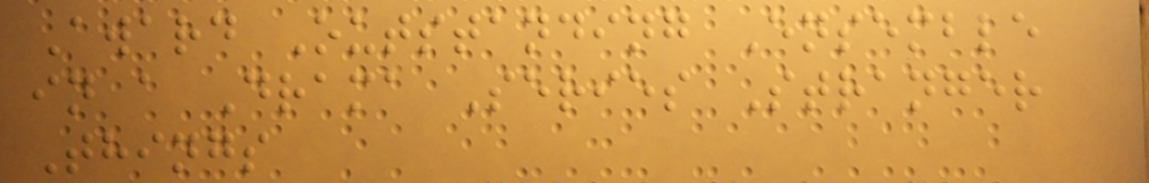Award Outstanding Ensemble
in a Drama Series Stranger
Things
